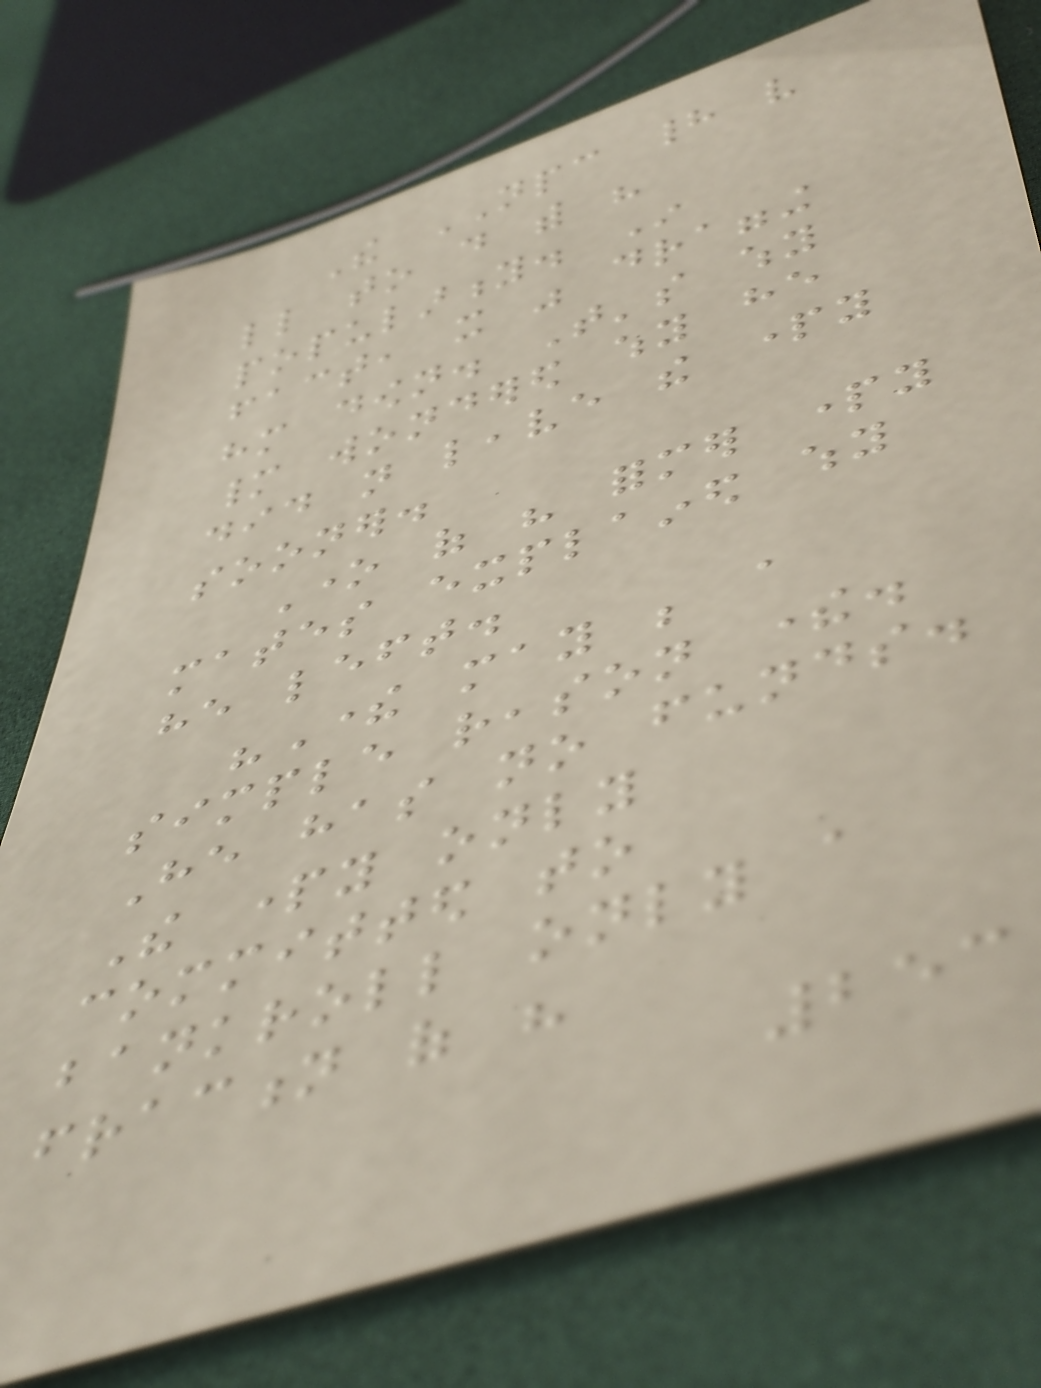The NPC had very
little to do with his
popularity. In
fact, it was dragging
him down. That's why
many wondered why he
did not leave the party
sooner.
One of his former party
mates explained why
he left.
"There may be a
simple reason there.
He has no funds.
The party only
committed to
bankroll only a
fraction of his
253
